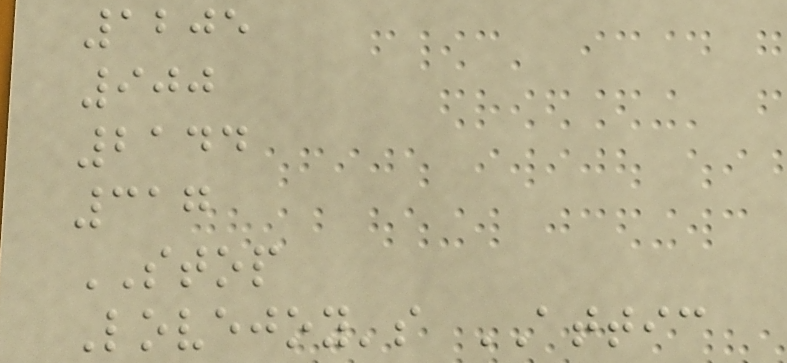1205
900
2144
317
STOP
Lovejoy's ATTIC
